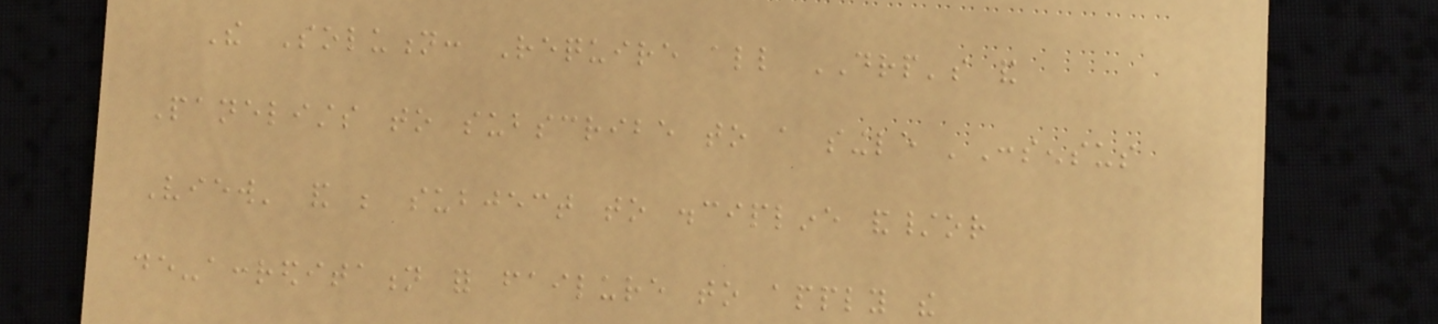The Solution: Require all DRP's and
Panelists to subscribe to a single 'Consensus
View' and be subject to discipline and/or
de-accreditation for failure to apply the
